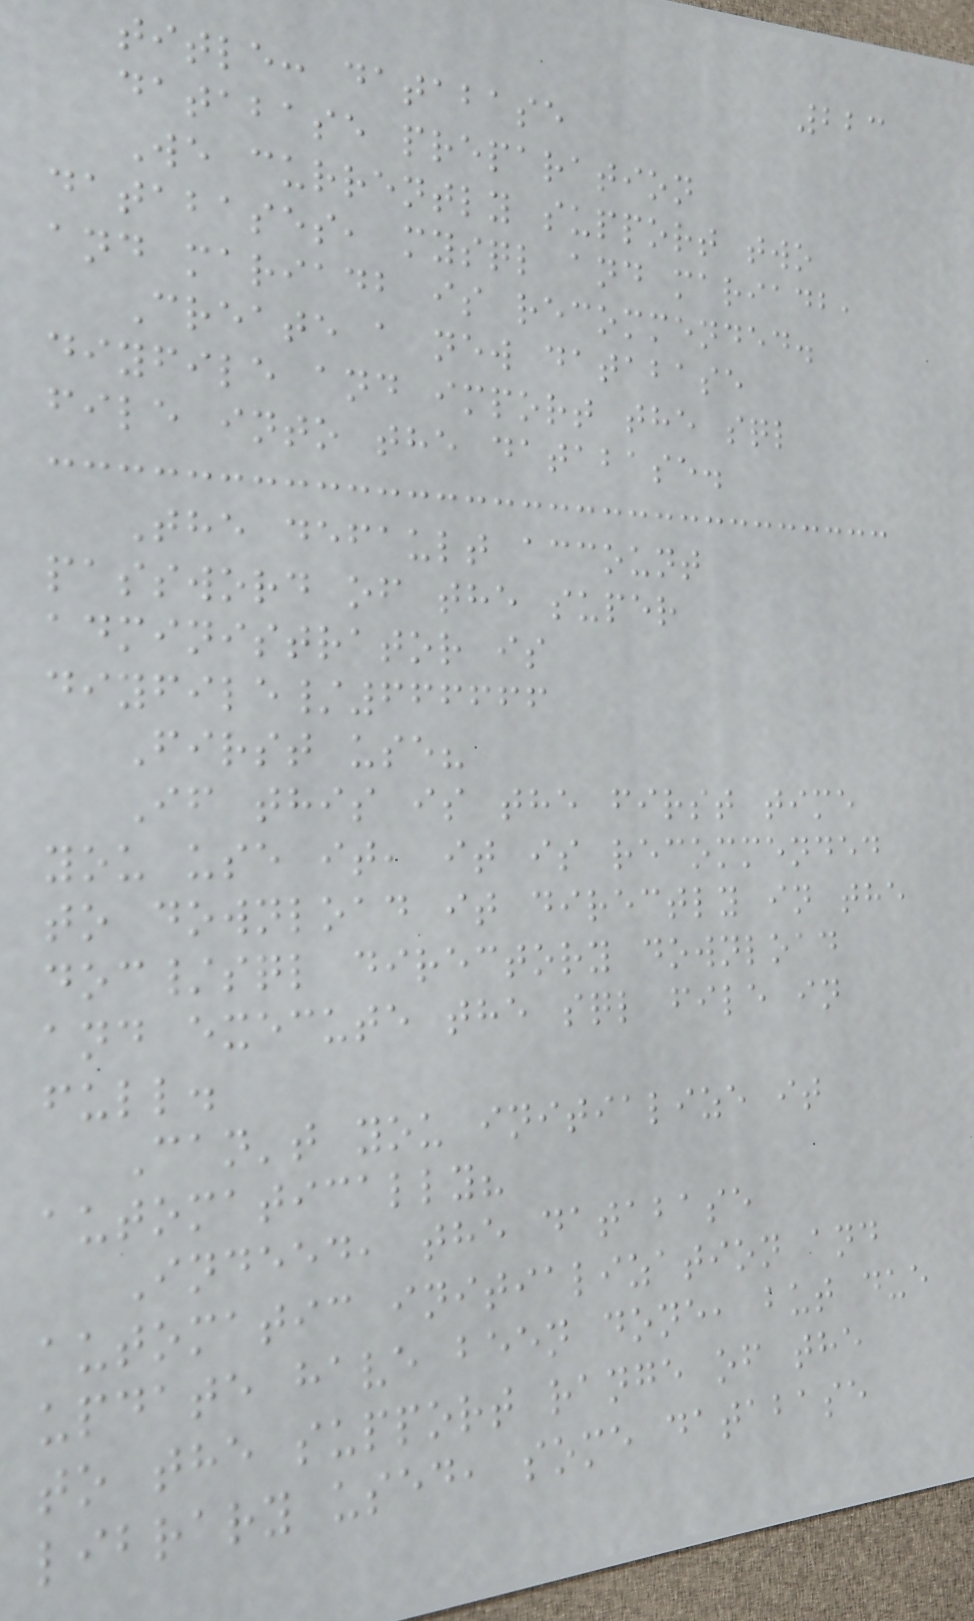223
title: database
database preparation
We currently support two
databases, mysql and mariadb,
and mariadb is recommended.
Create a new database
diyfile and import the sql
file into the database.
The default account
password of the super
administrator is
diyfile/666666
First use?
If this is the first time
you use it, it is recommended
to download it directly in the
doc/sql directory download
and execute the sql file in
full.
Can't you initialize it
automatically?
Indeed, the database
automatic initialization and
update have been done, but due
to the support range of the
library used, some database
